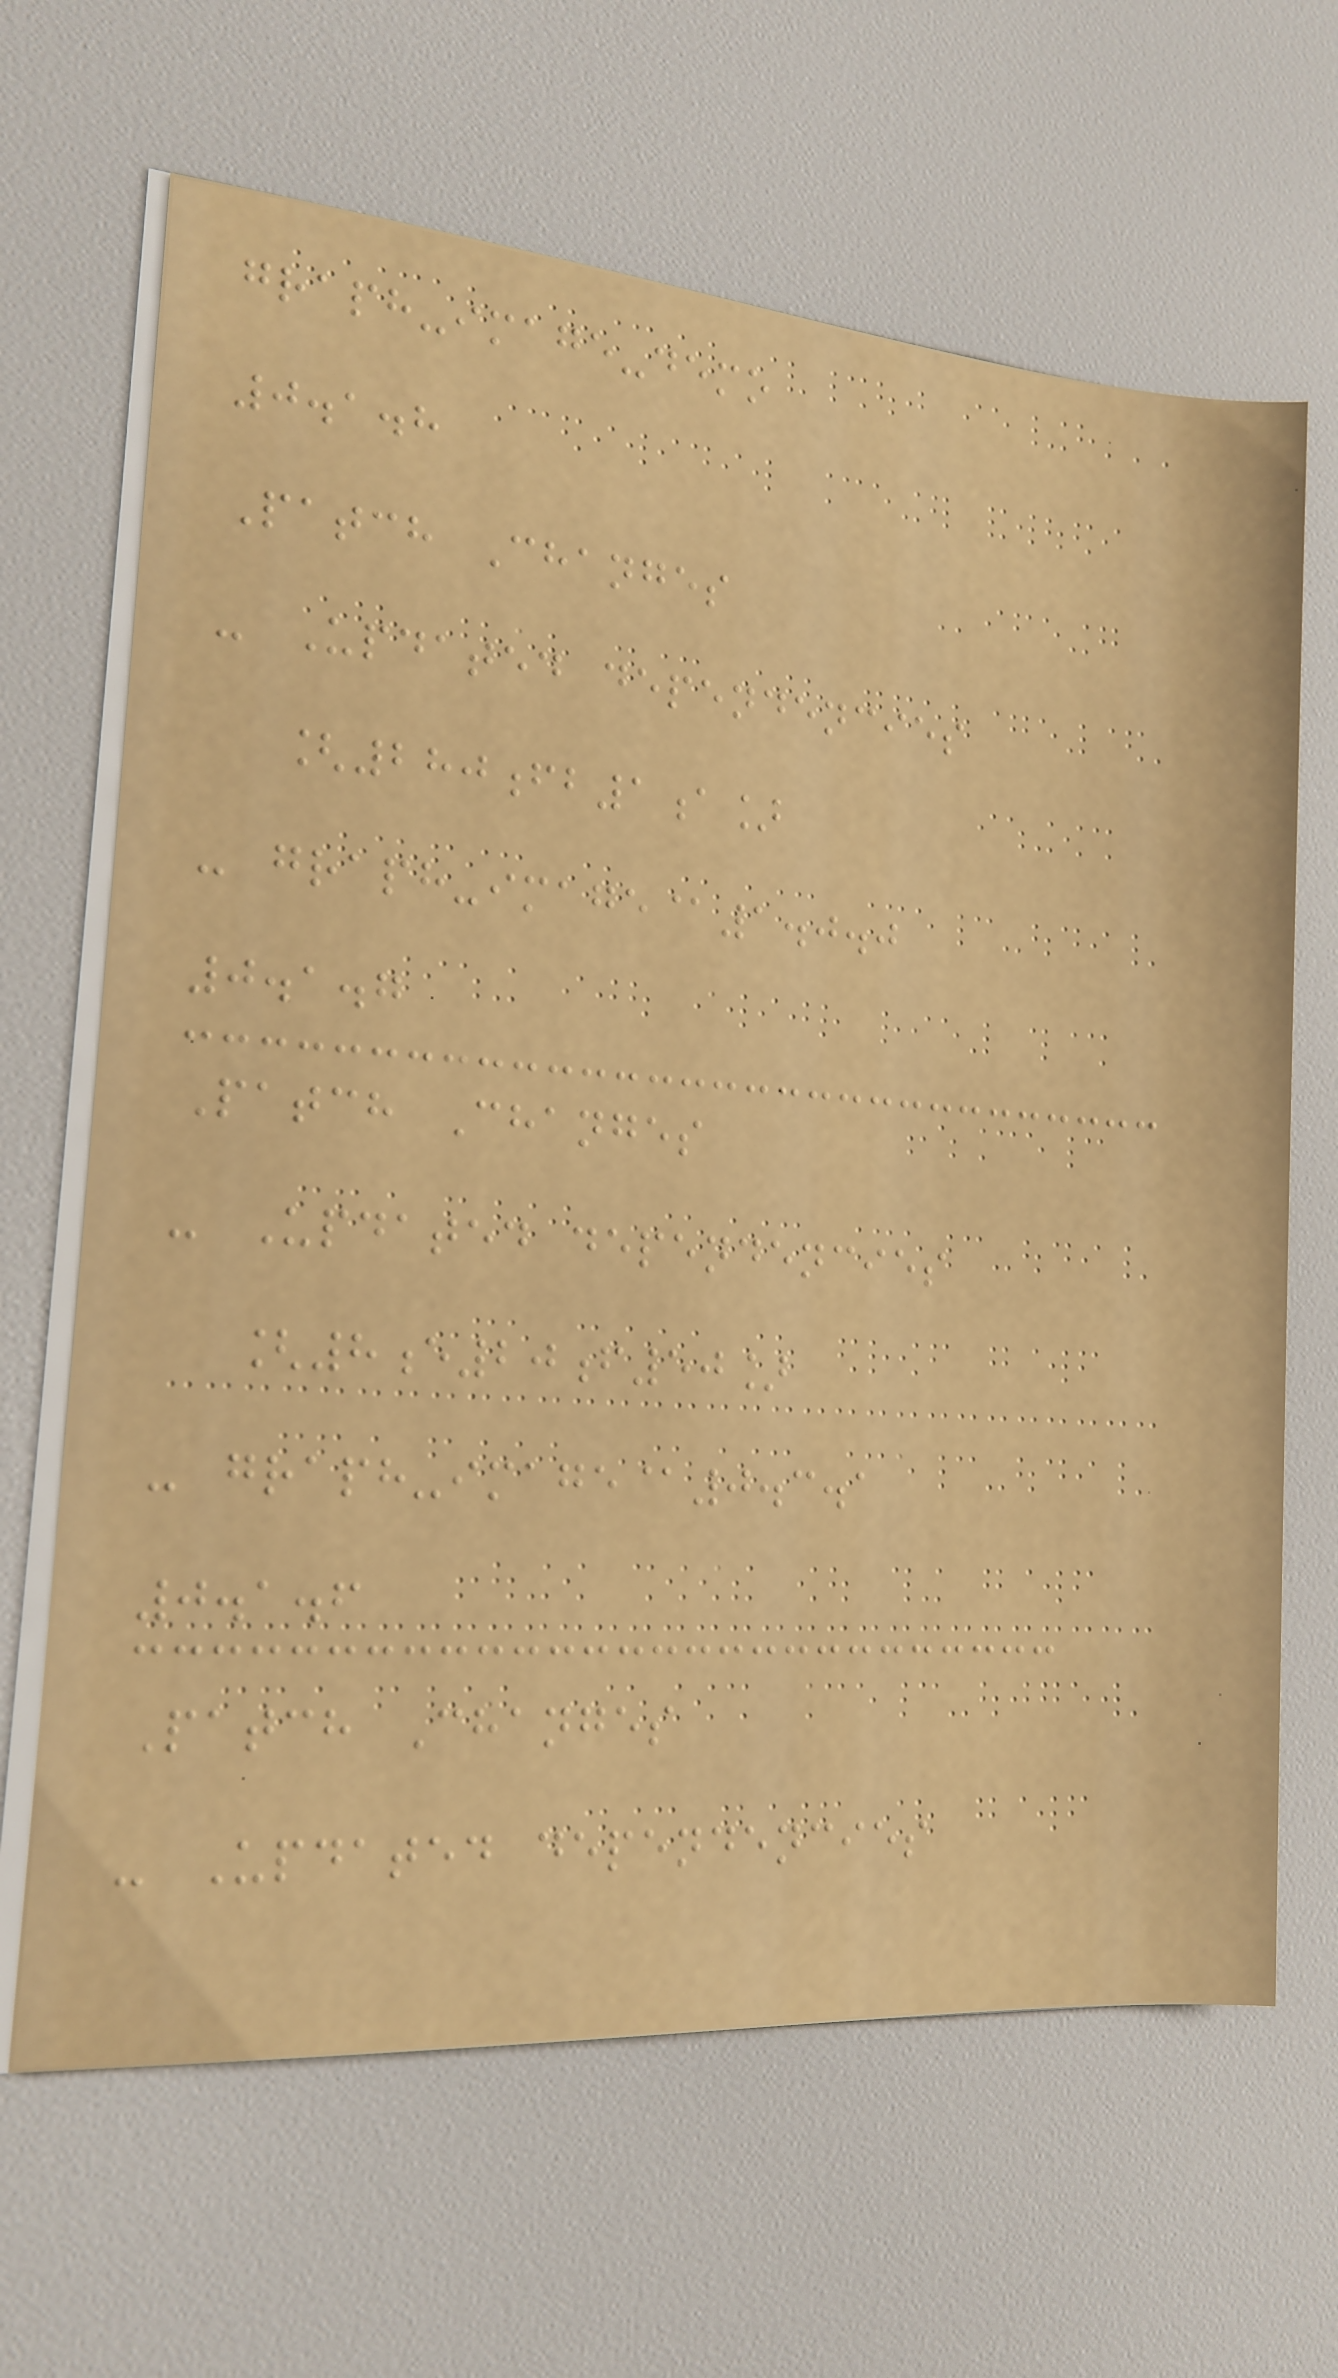graph-image-demo
0.1.8
Patch Changes
- Updated dependencies
[280fb1a]
- graph-image@1.0.0
0.1.7
Patch Changes
- Updated dependencies
[8e20f50]
- graph-image@0.3.1
0.1.6
Patch Changes
- Updated dependencies
